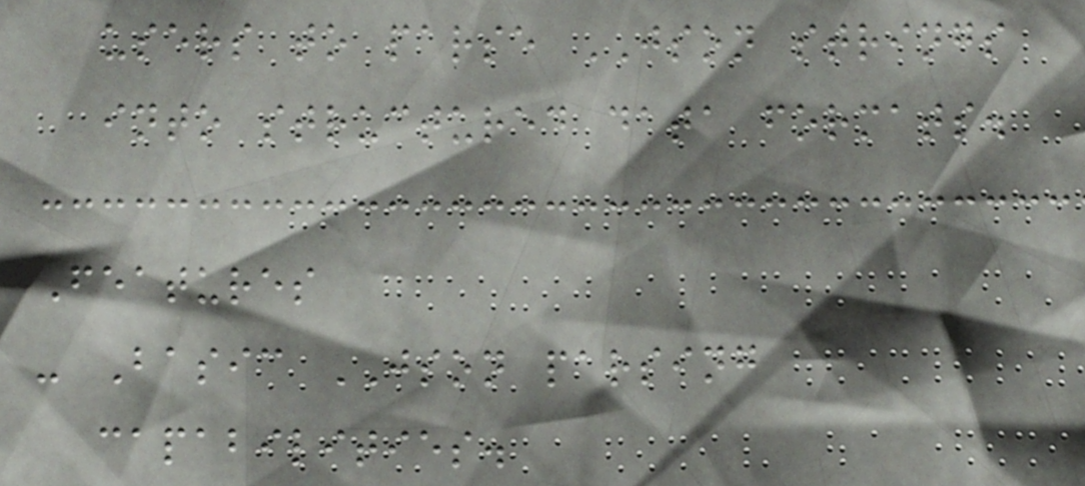users to parse JSON strings
into structured data formats.
Features
- Basic JSON parsing
capabilities.
